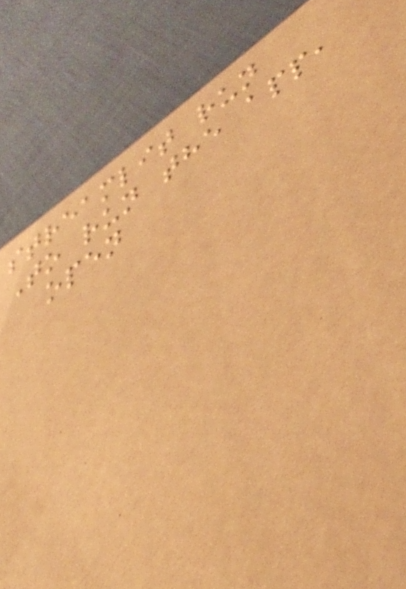streamlit run
To run the app,
open
